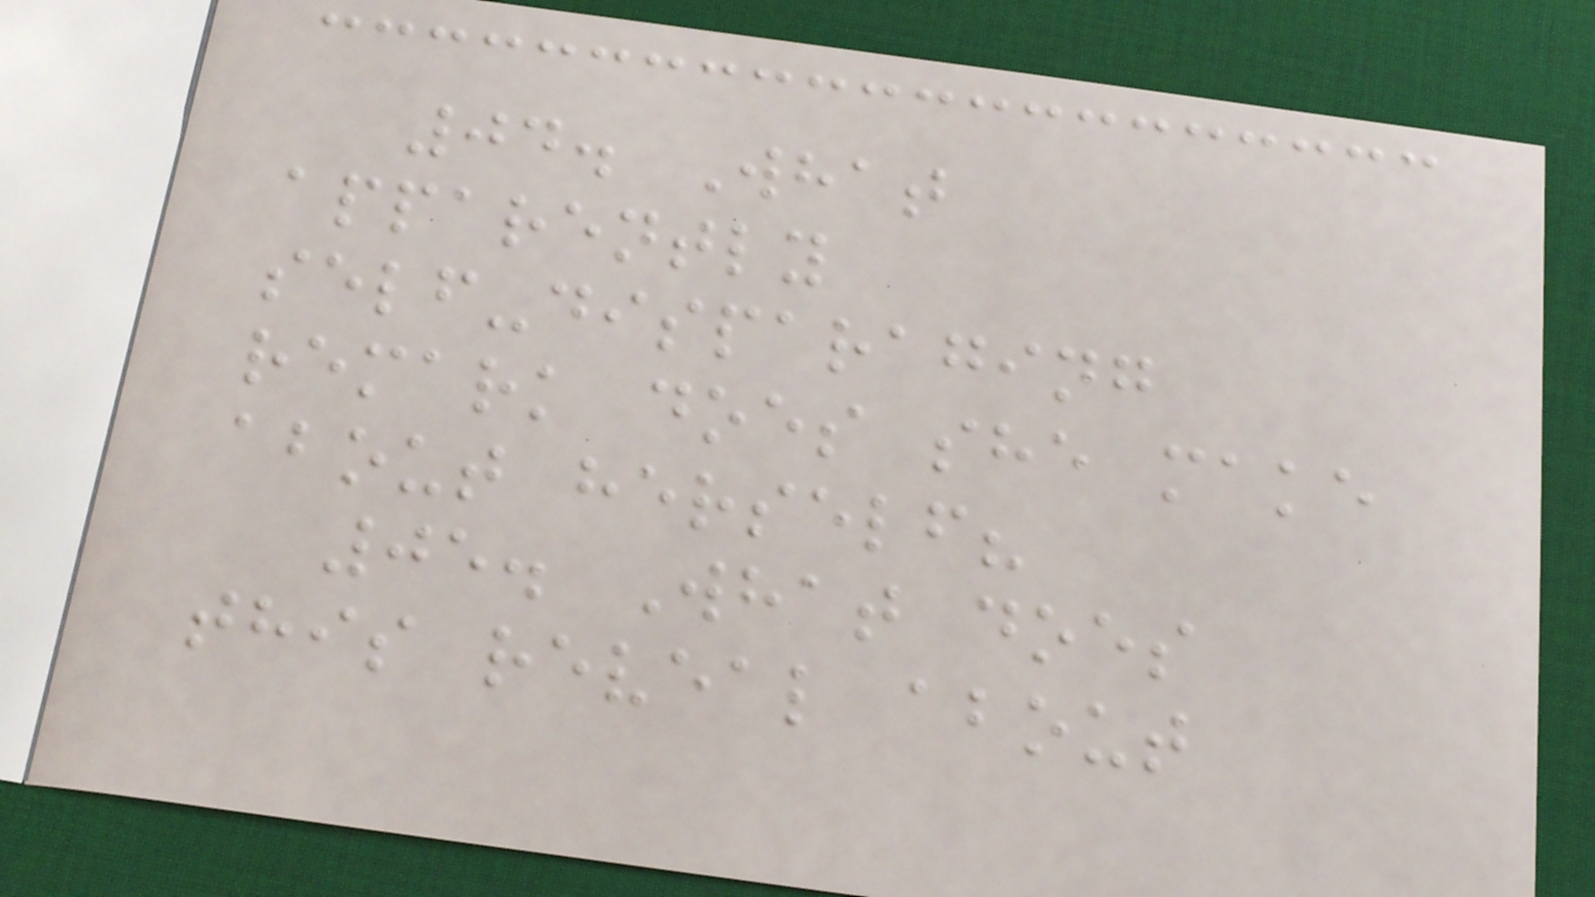04. What
apparently
self-disparaging
remark does she make
about herself?
05. What does
this reveal about
